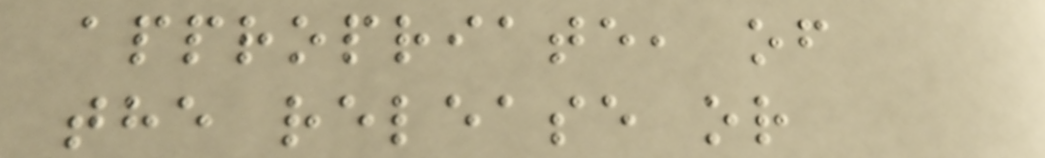appropriate, of
the release or
